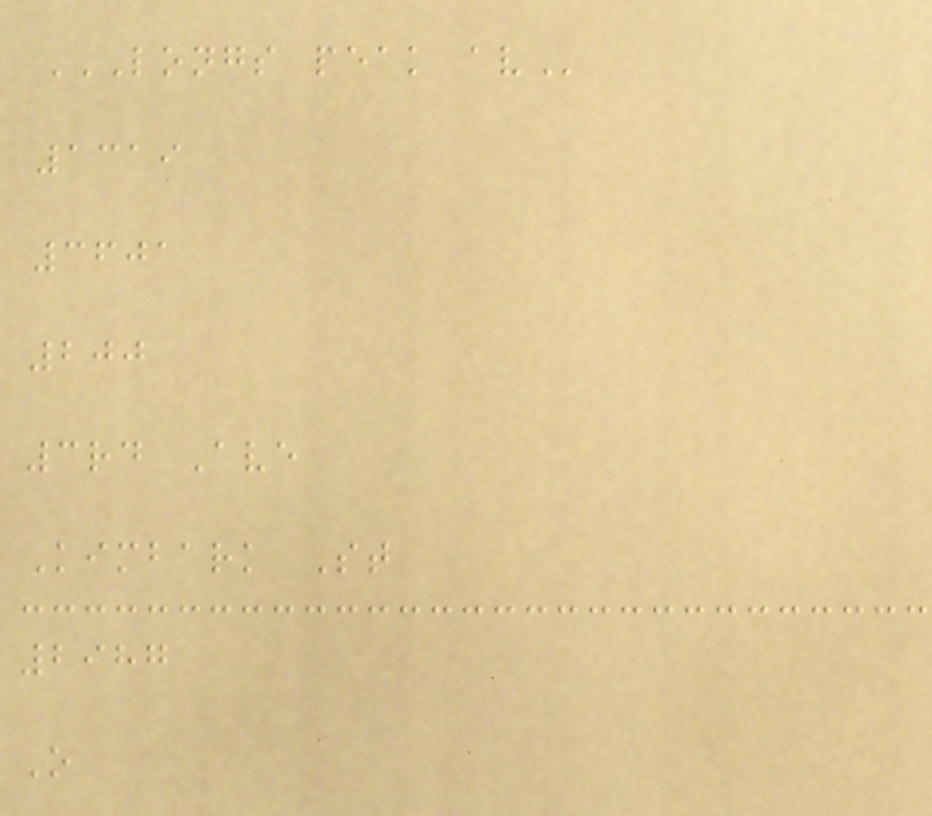LONGS PEAK AV
1319
3601
200
3rd Ave
Kimbark St
2987
O
